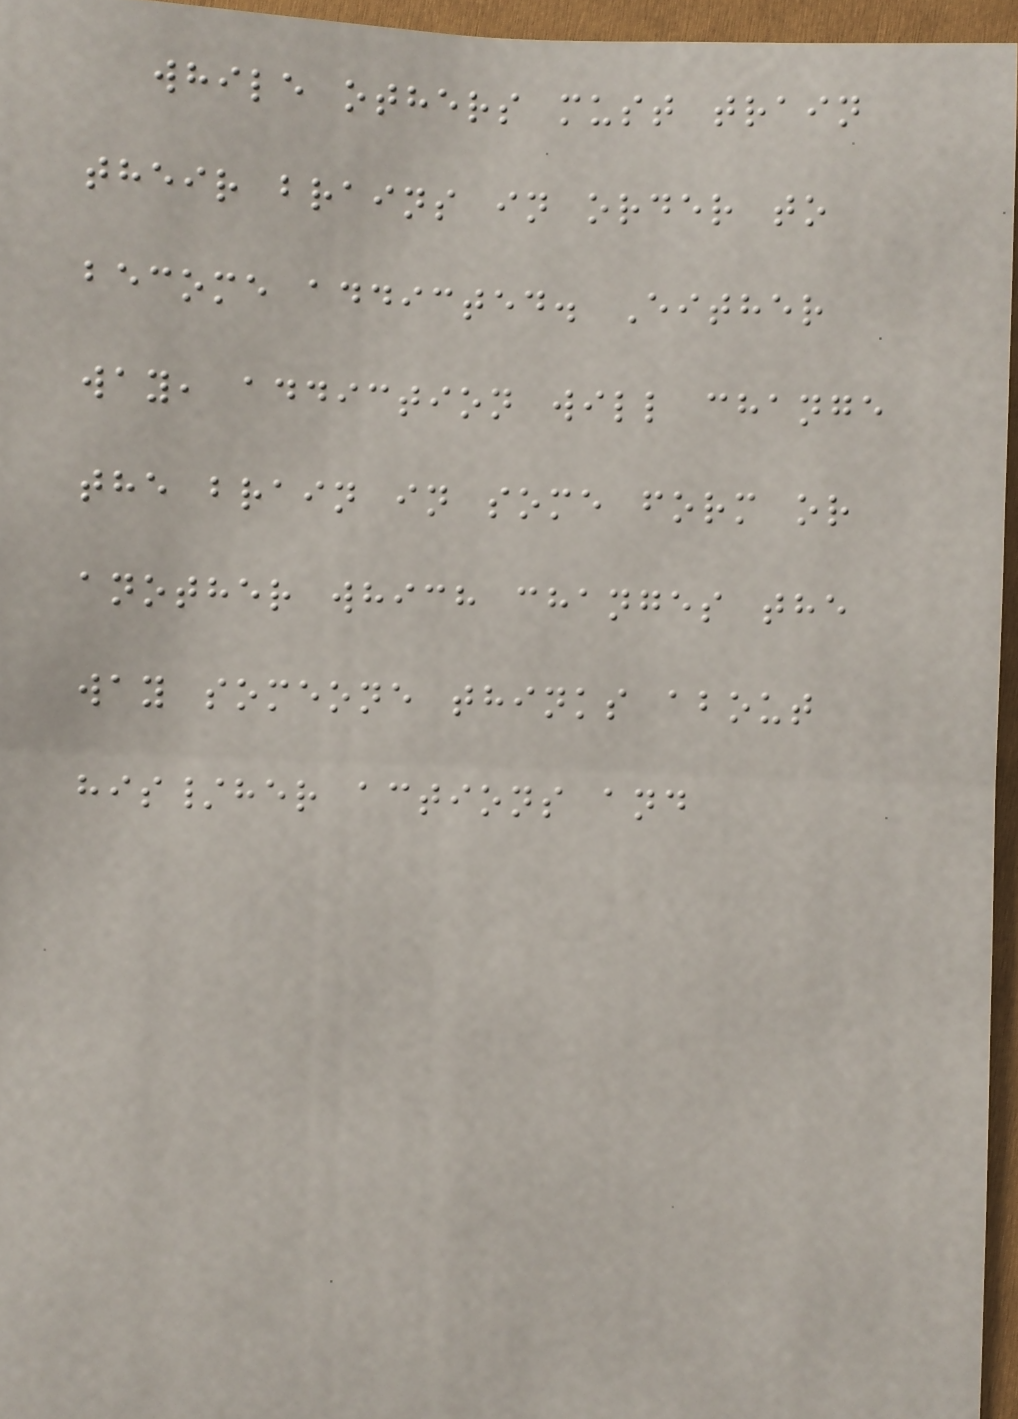while others must train
their brains in order to
become addicted. Either
way, addiction will change
the brain in some form or
another which changes the
way someone thinks about
his/her actions and
